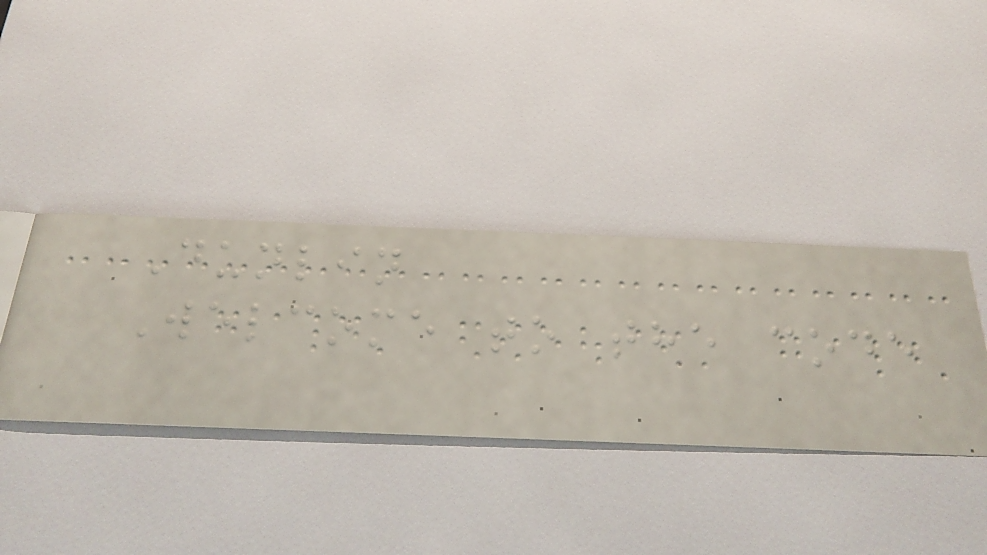Dunlin
Welcome to the code
